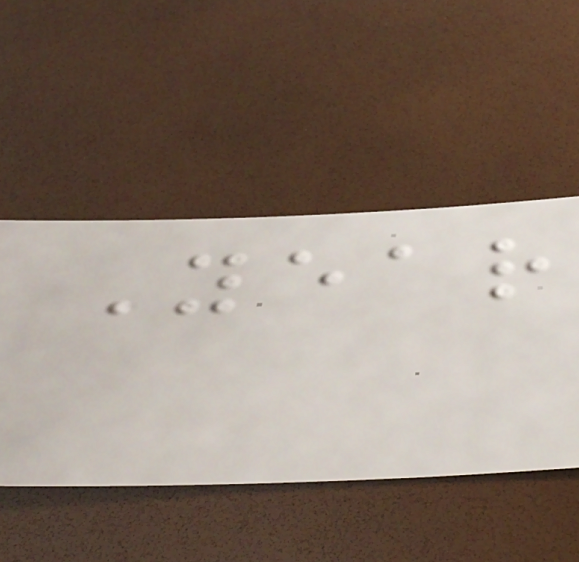Year
